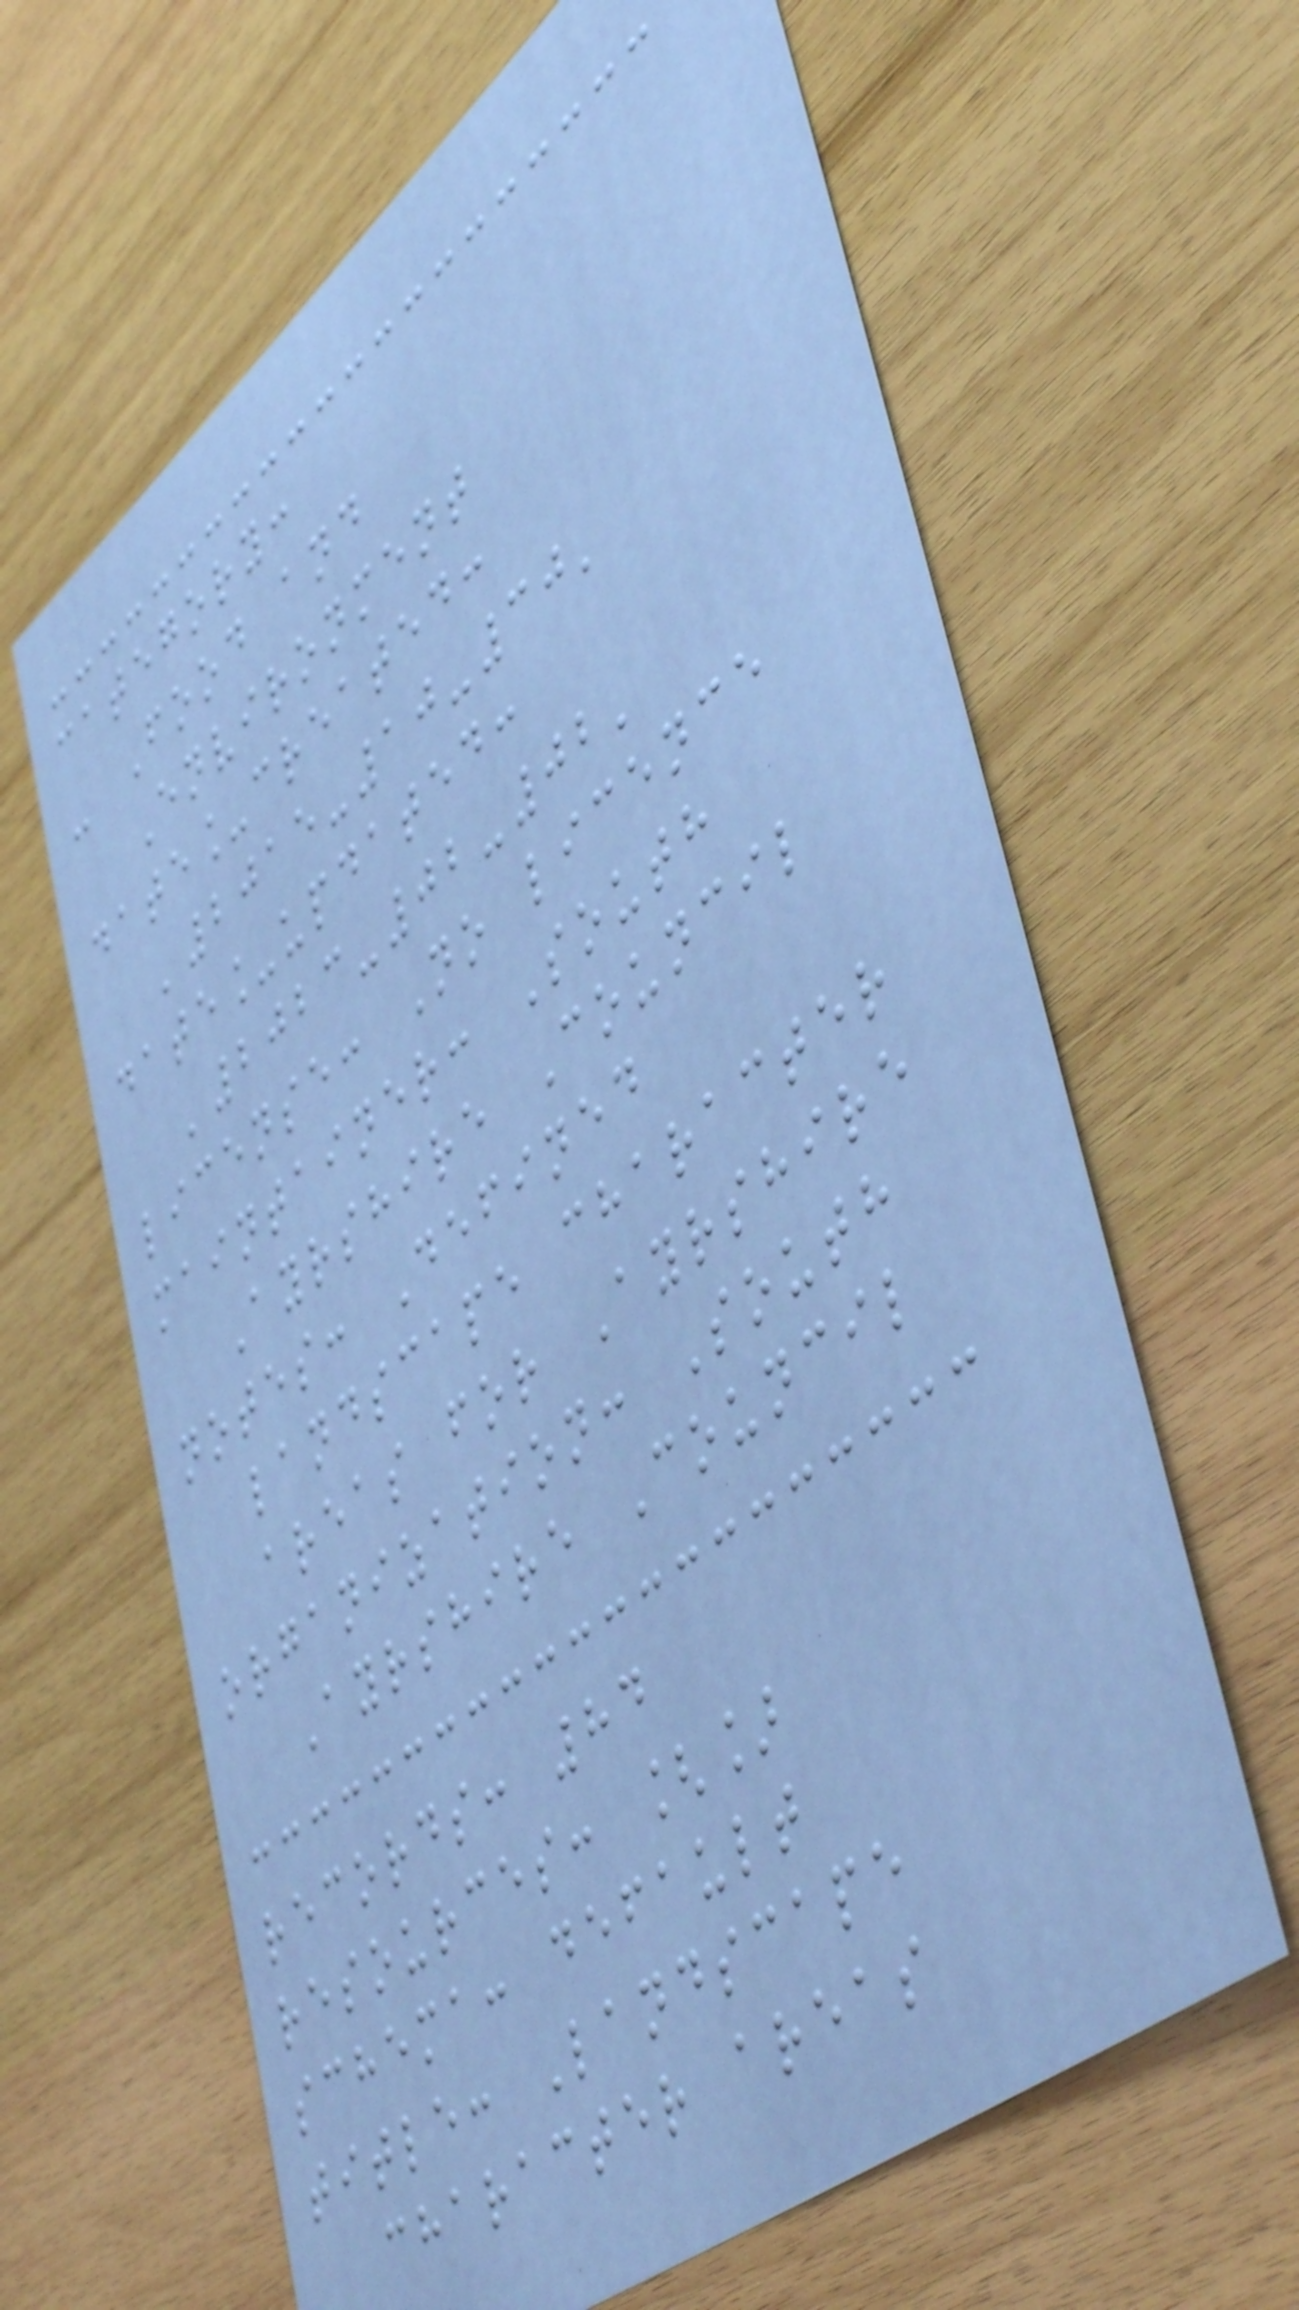category:
- Food and
Environment
date_created:
'2015-10-30'
date_updated:
'2023-02-02'
license: No licence
maintainer: South
Ayrshire Council
notes: Defined
landscape character
areas for Ayrshire
organization: South
Ayrshire Council
records: 84
resources: []
schema: default
title: Landscape
character areas
